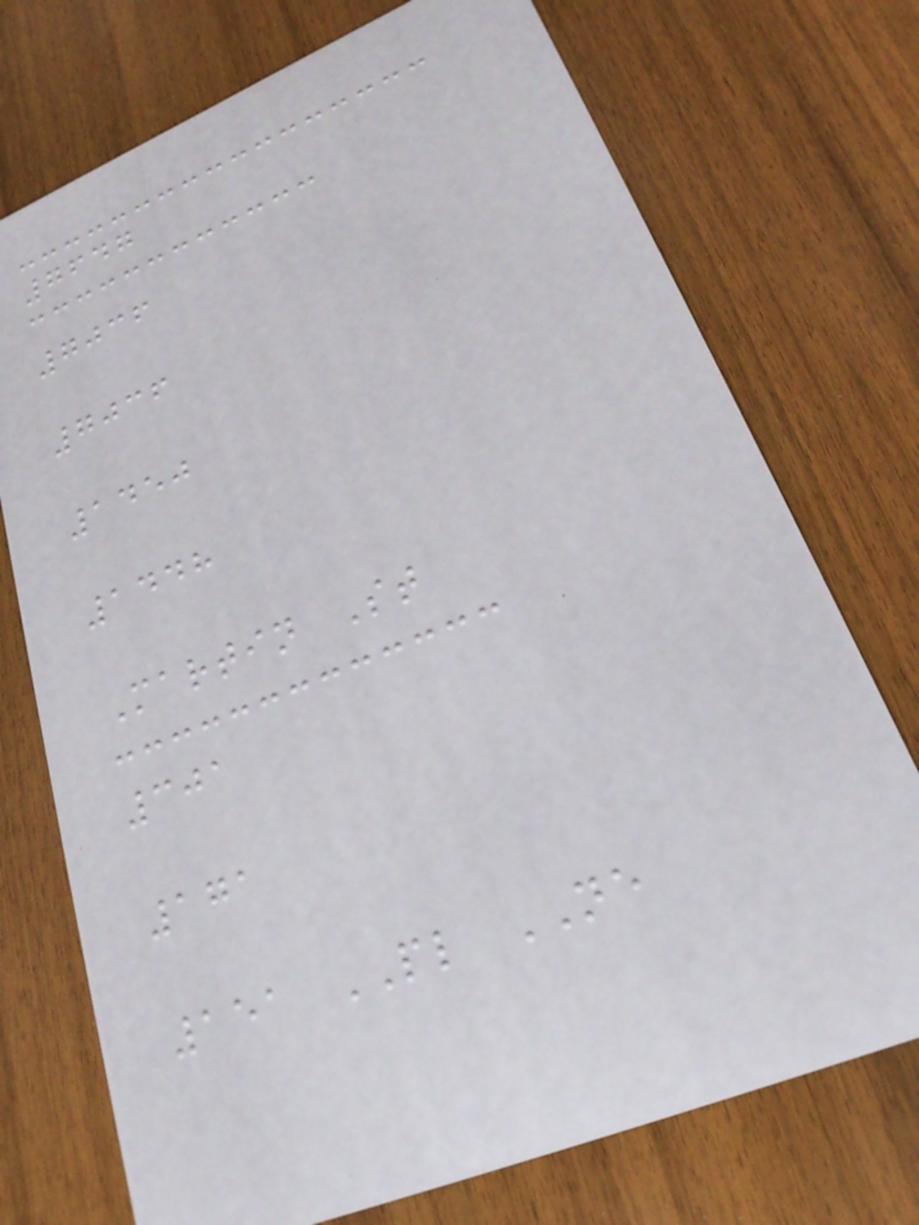7647
7036
7036
1450
1448
Martin St
301
171
151 PL NE
